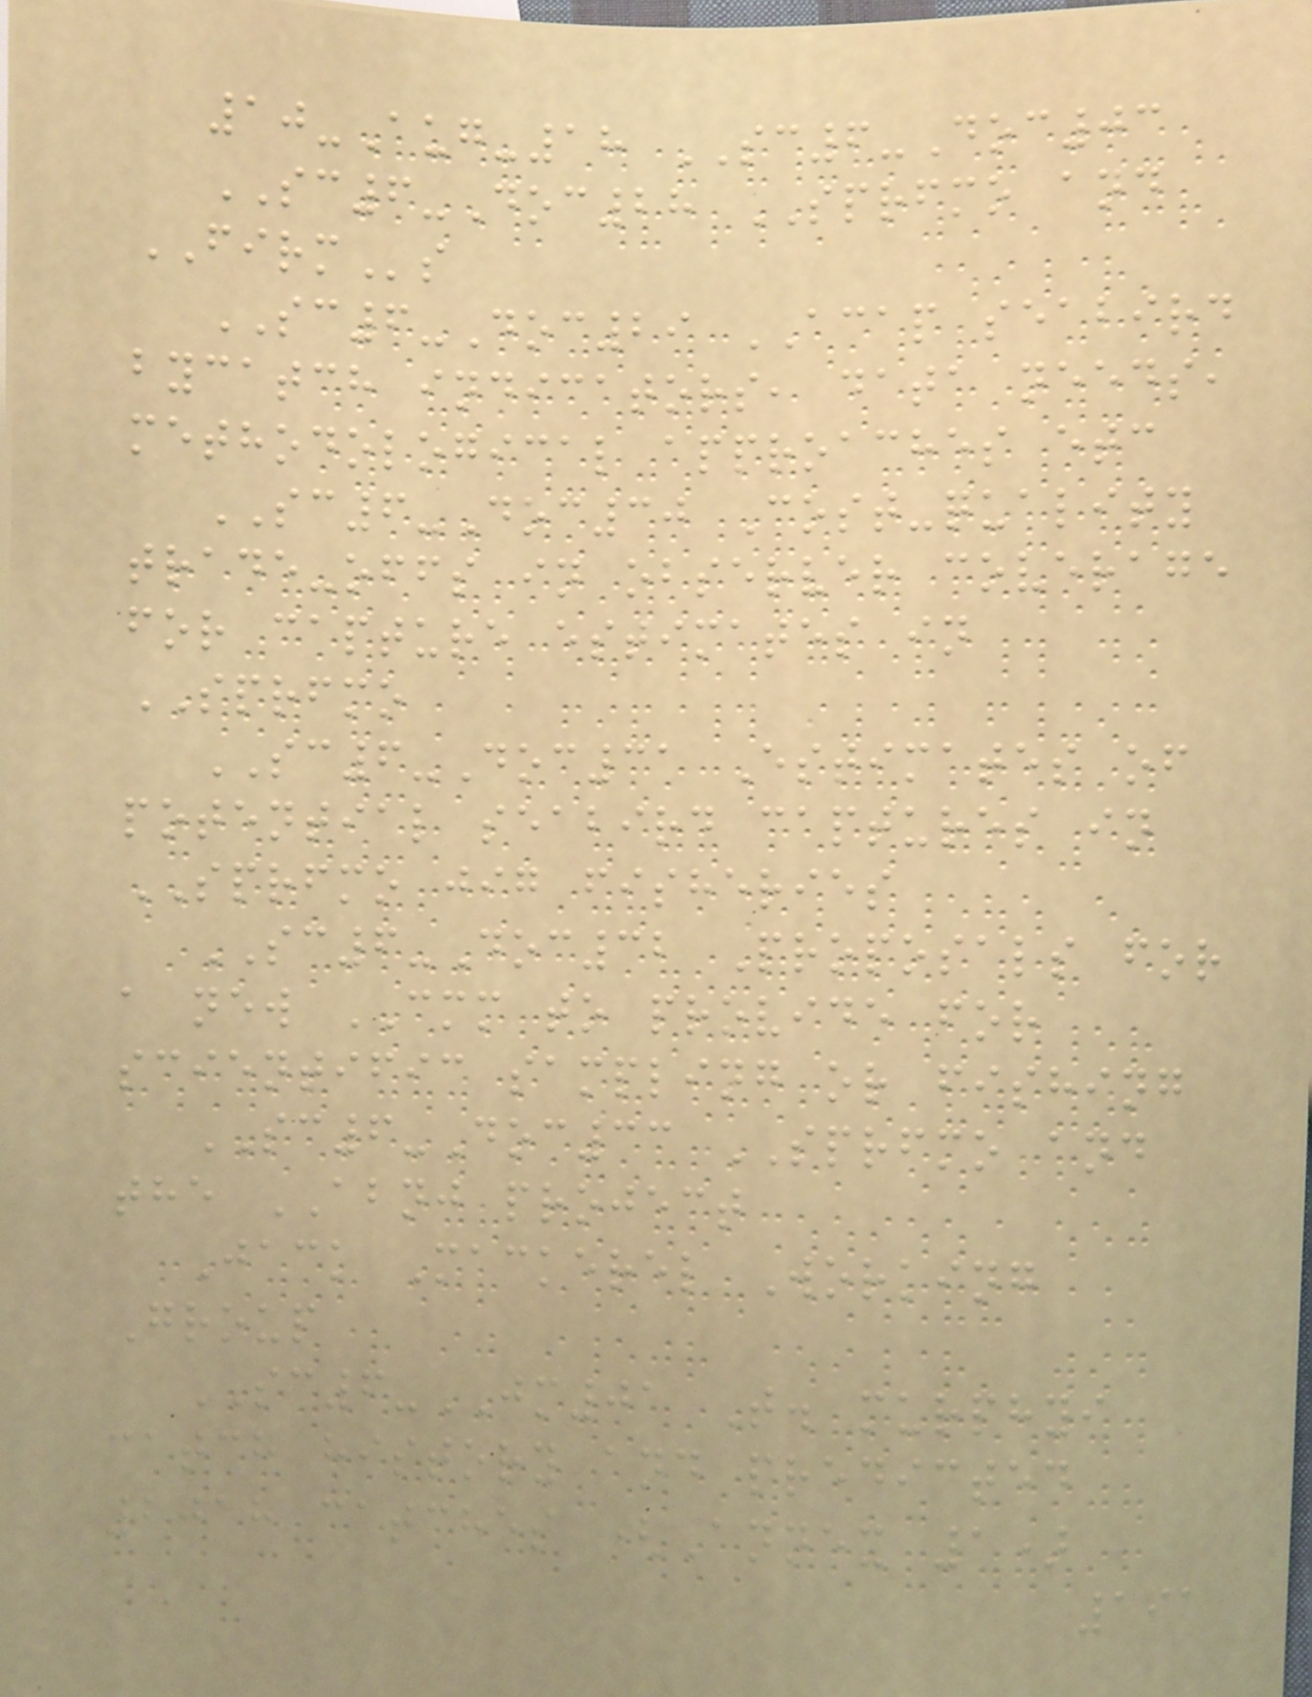10-Aug-18 SC6-Doc03
SC6-Doc28 SPRFMO and
FIRMs
SC6-Doc29 ACAP seabird
bycatch indicators, data needs,
methodological approaches etc
SC6-Doc30 Cost-quality
trade-offs in observer coverage
for capture estimates in
SPRFMO
SC6-Doc31 Estimates of
potential seabird captures in
SPRFMO jig fisheries
SC6-Doc32 Proposals for
a new CMM to provide for
scientific sampling or fishing
SC6-Doc33 SPRFMO and
the ABNJ project
Jack Mackerel Working
Group
SC6-JM01 T. murphyi
catch history and predicted
2018 catches (Annex 1)
191
